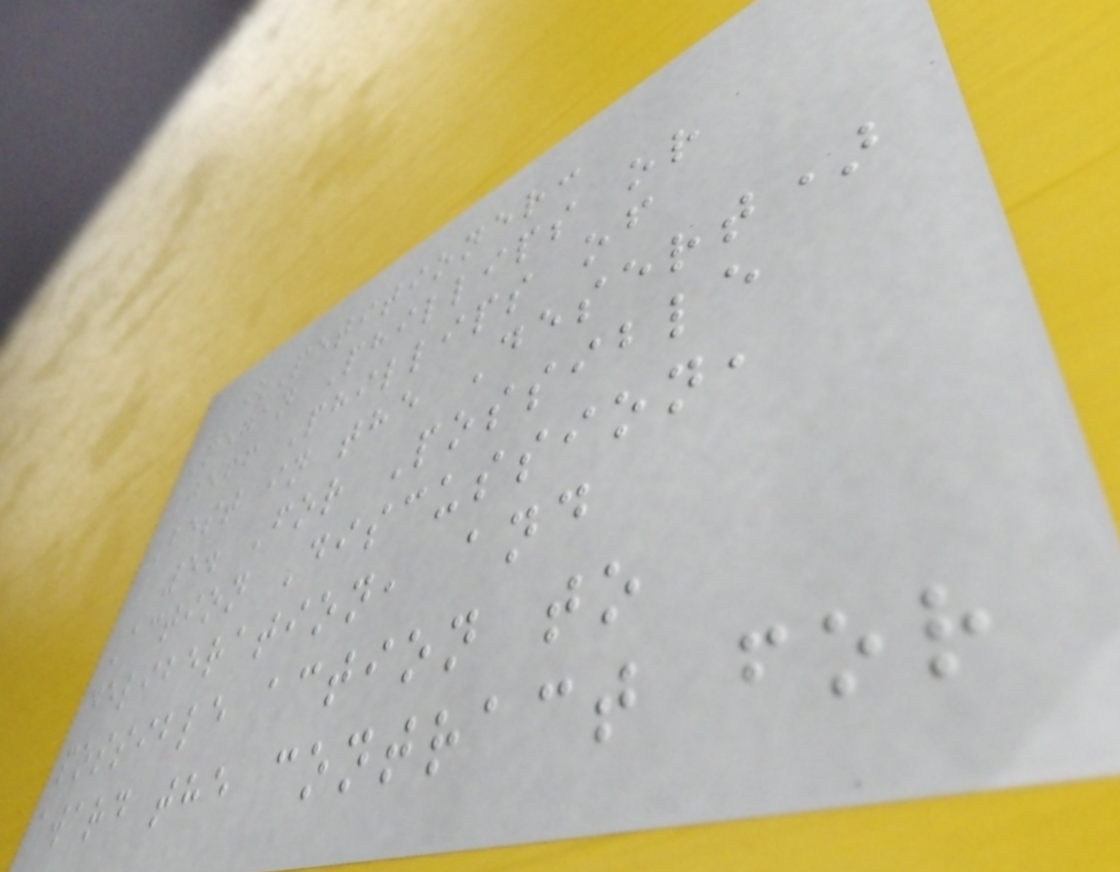(Petitioner:
Megan Phillips or
Jeff Phillips of
Best in the Desert)
5. For Possible
Action Discussion,
deliberation, and
possible action to
award the contract for
